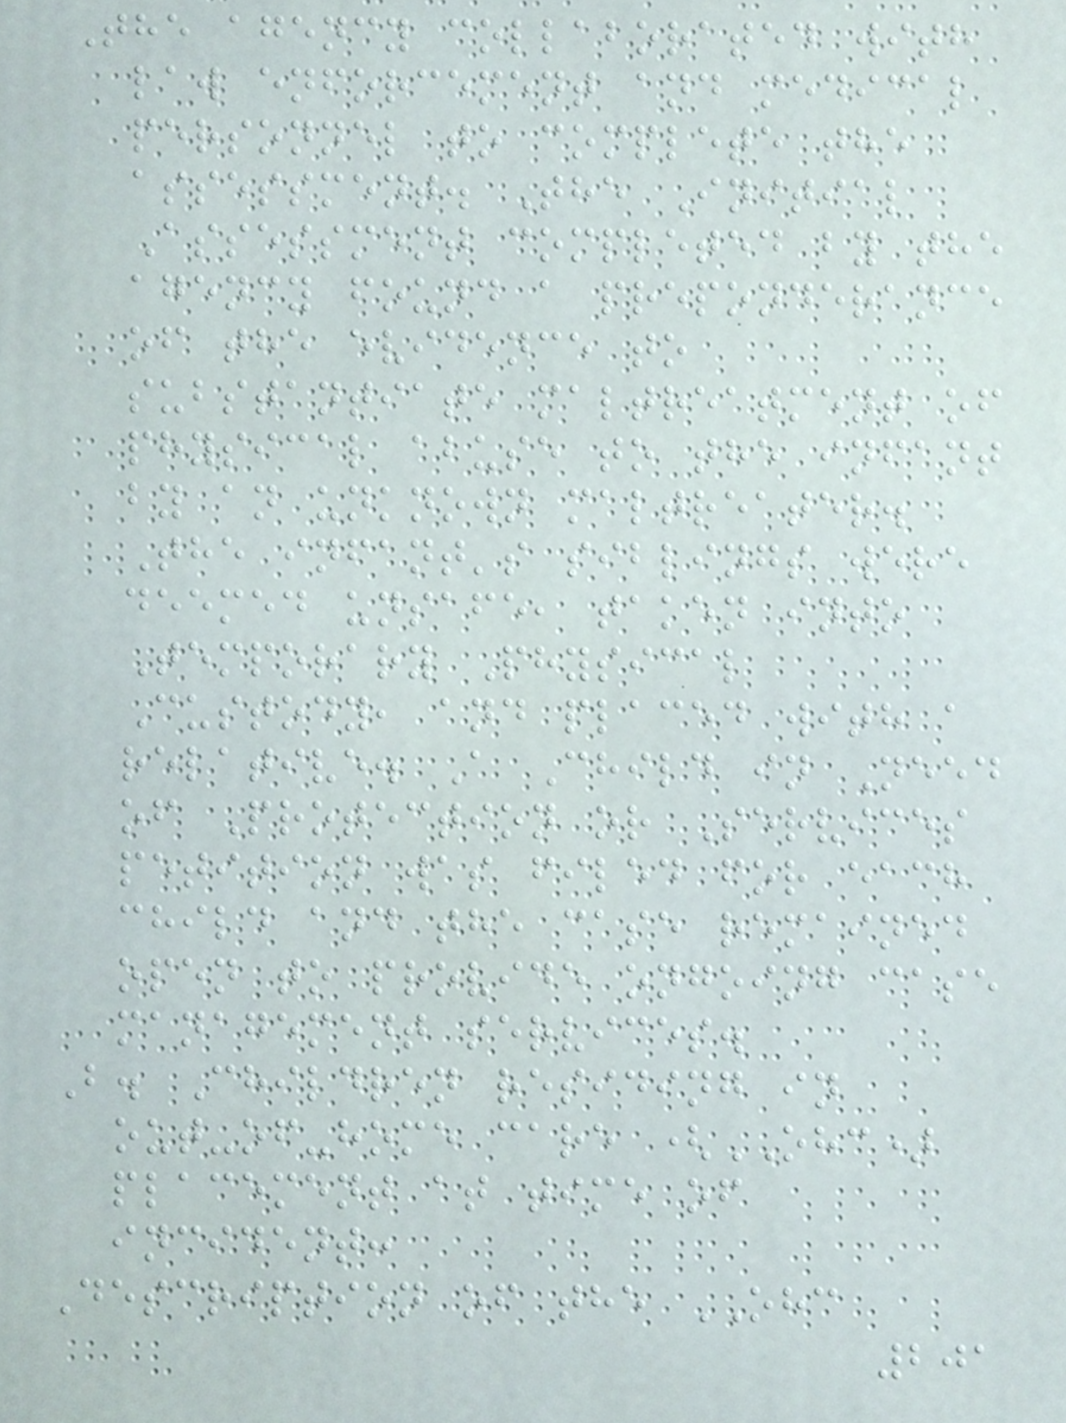The agency collaborated with
law enforcement and medical
personnel to complete the
assessment. The Initial
Assessment completed by the
agency found a preponderance
of the evidence to
substantiate maltreatment of
physical abuse to the infant
by an unknown maltreater.
The infant's siblings were
deemed unsafe, taken into
Temporary Physical
Custody, and placed with a
relative. A Child in Need
of Protection or Services
petition was filed for each
child and the case remained
open to provide ongoing case
management services.
B. Children residing in
out-of-home care (OHC)
placement at time of
incident:
Description of the OHC
201
